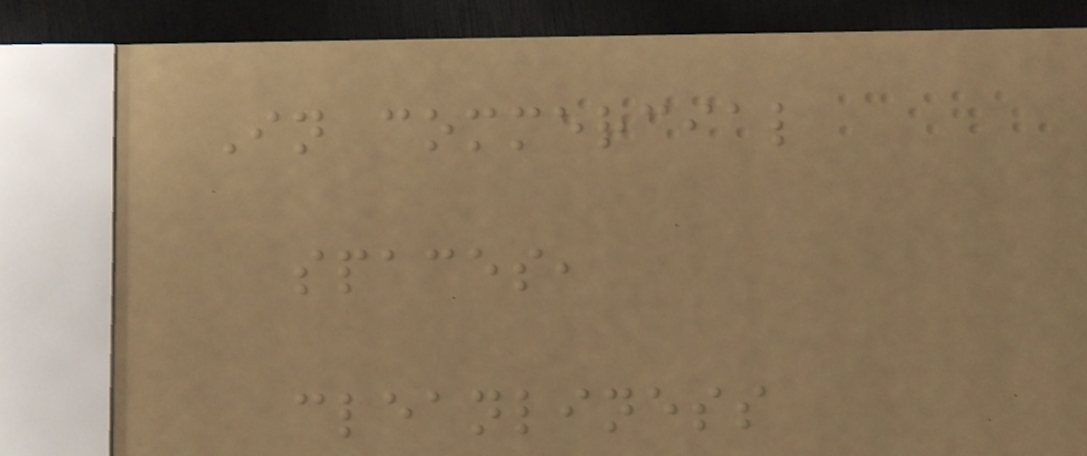In commercial
spaces,
cleanliness
